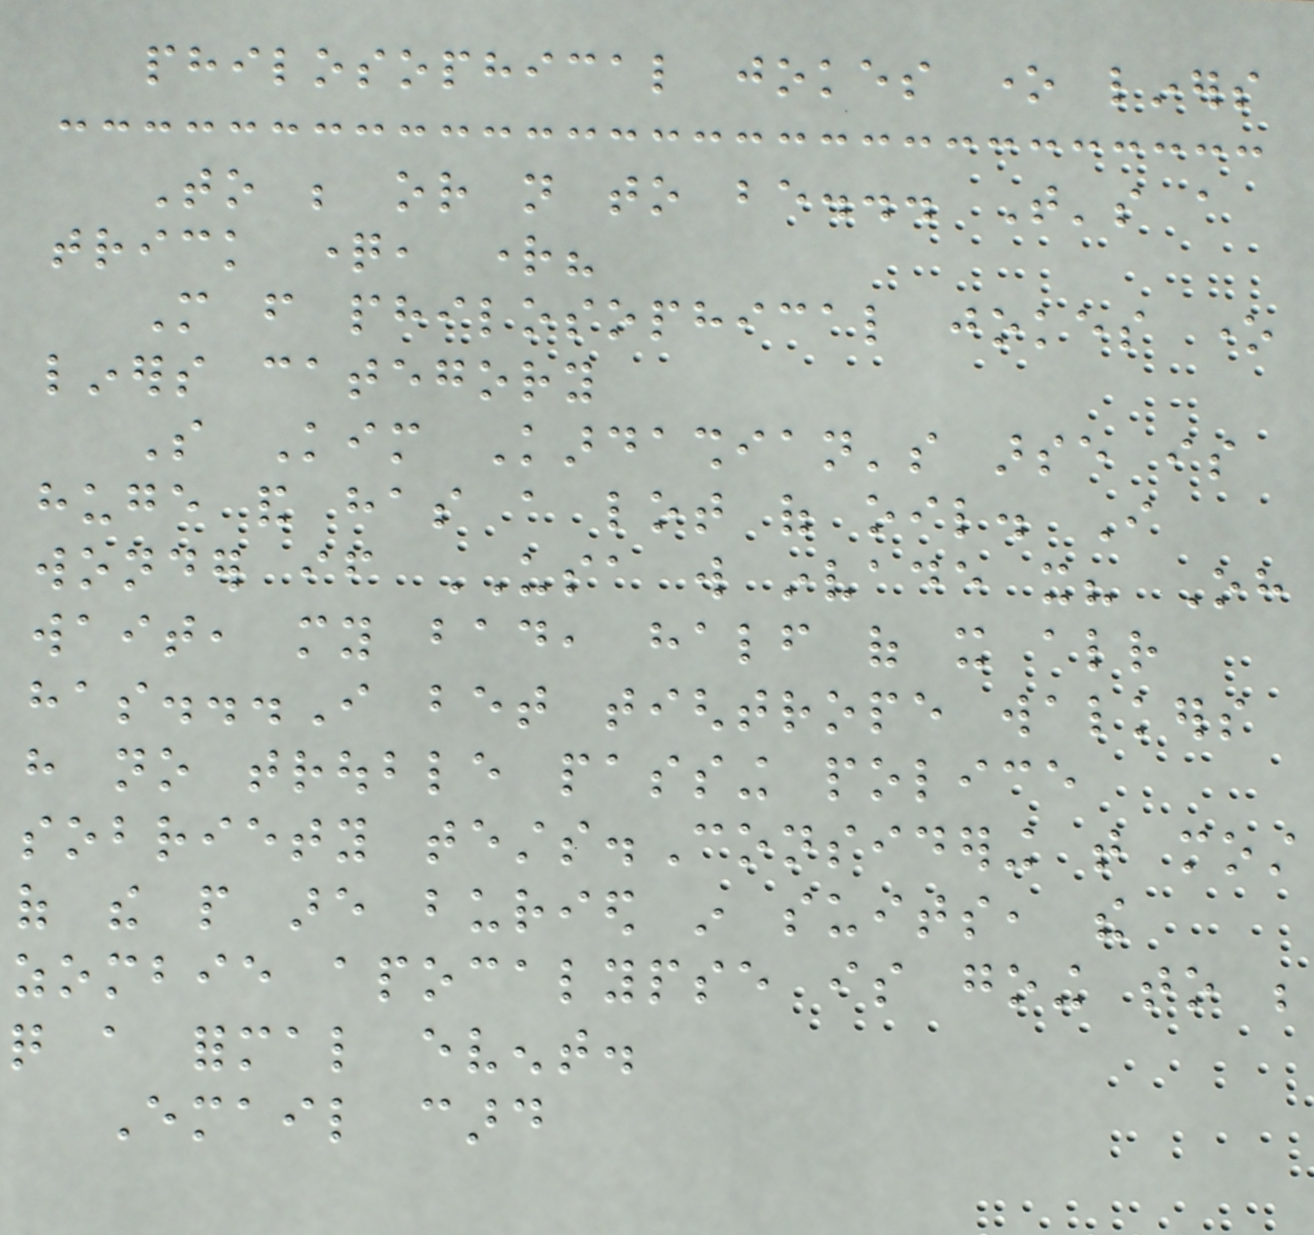philosophical jokes one liners
To be or not to be... That's a
trick question, right?
More from philosophical jokes one
liners category
So Kim Kardashian's arse is
huge and has a lot of oil. I
wonder if USA will invade it? Oh
wait, my bad, half of it already
has...I bet tightrope walkers
have no trouble passing police
sobriety tests.Considering that most
of the people are buried in suits, the
zombie apocalypse is going to be
quite a formal event.
Email card
